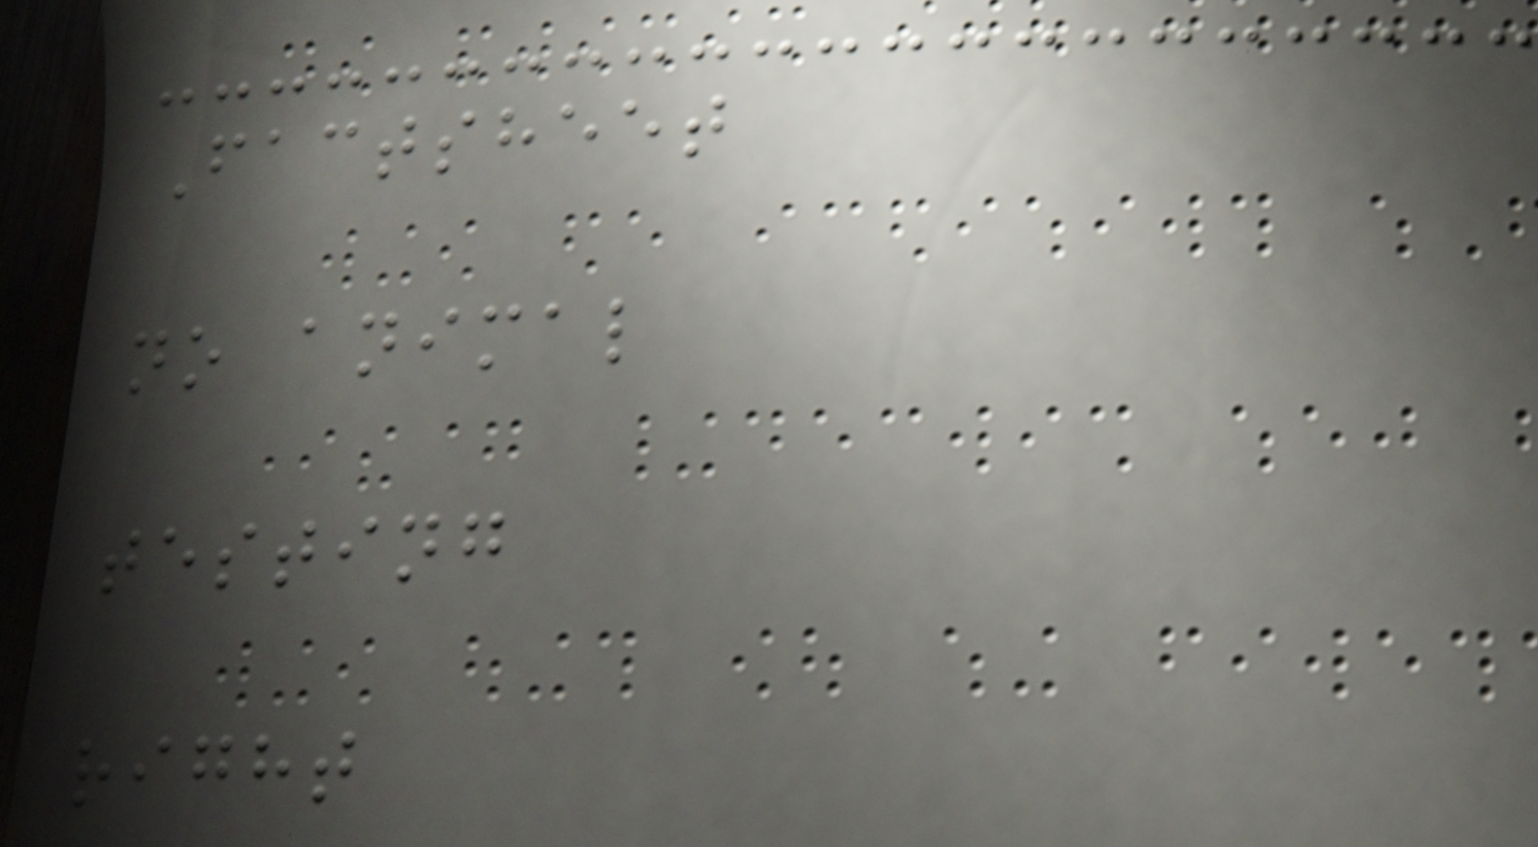Factsheet
no animal
testing
right
